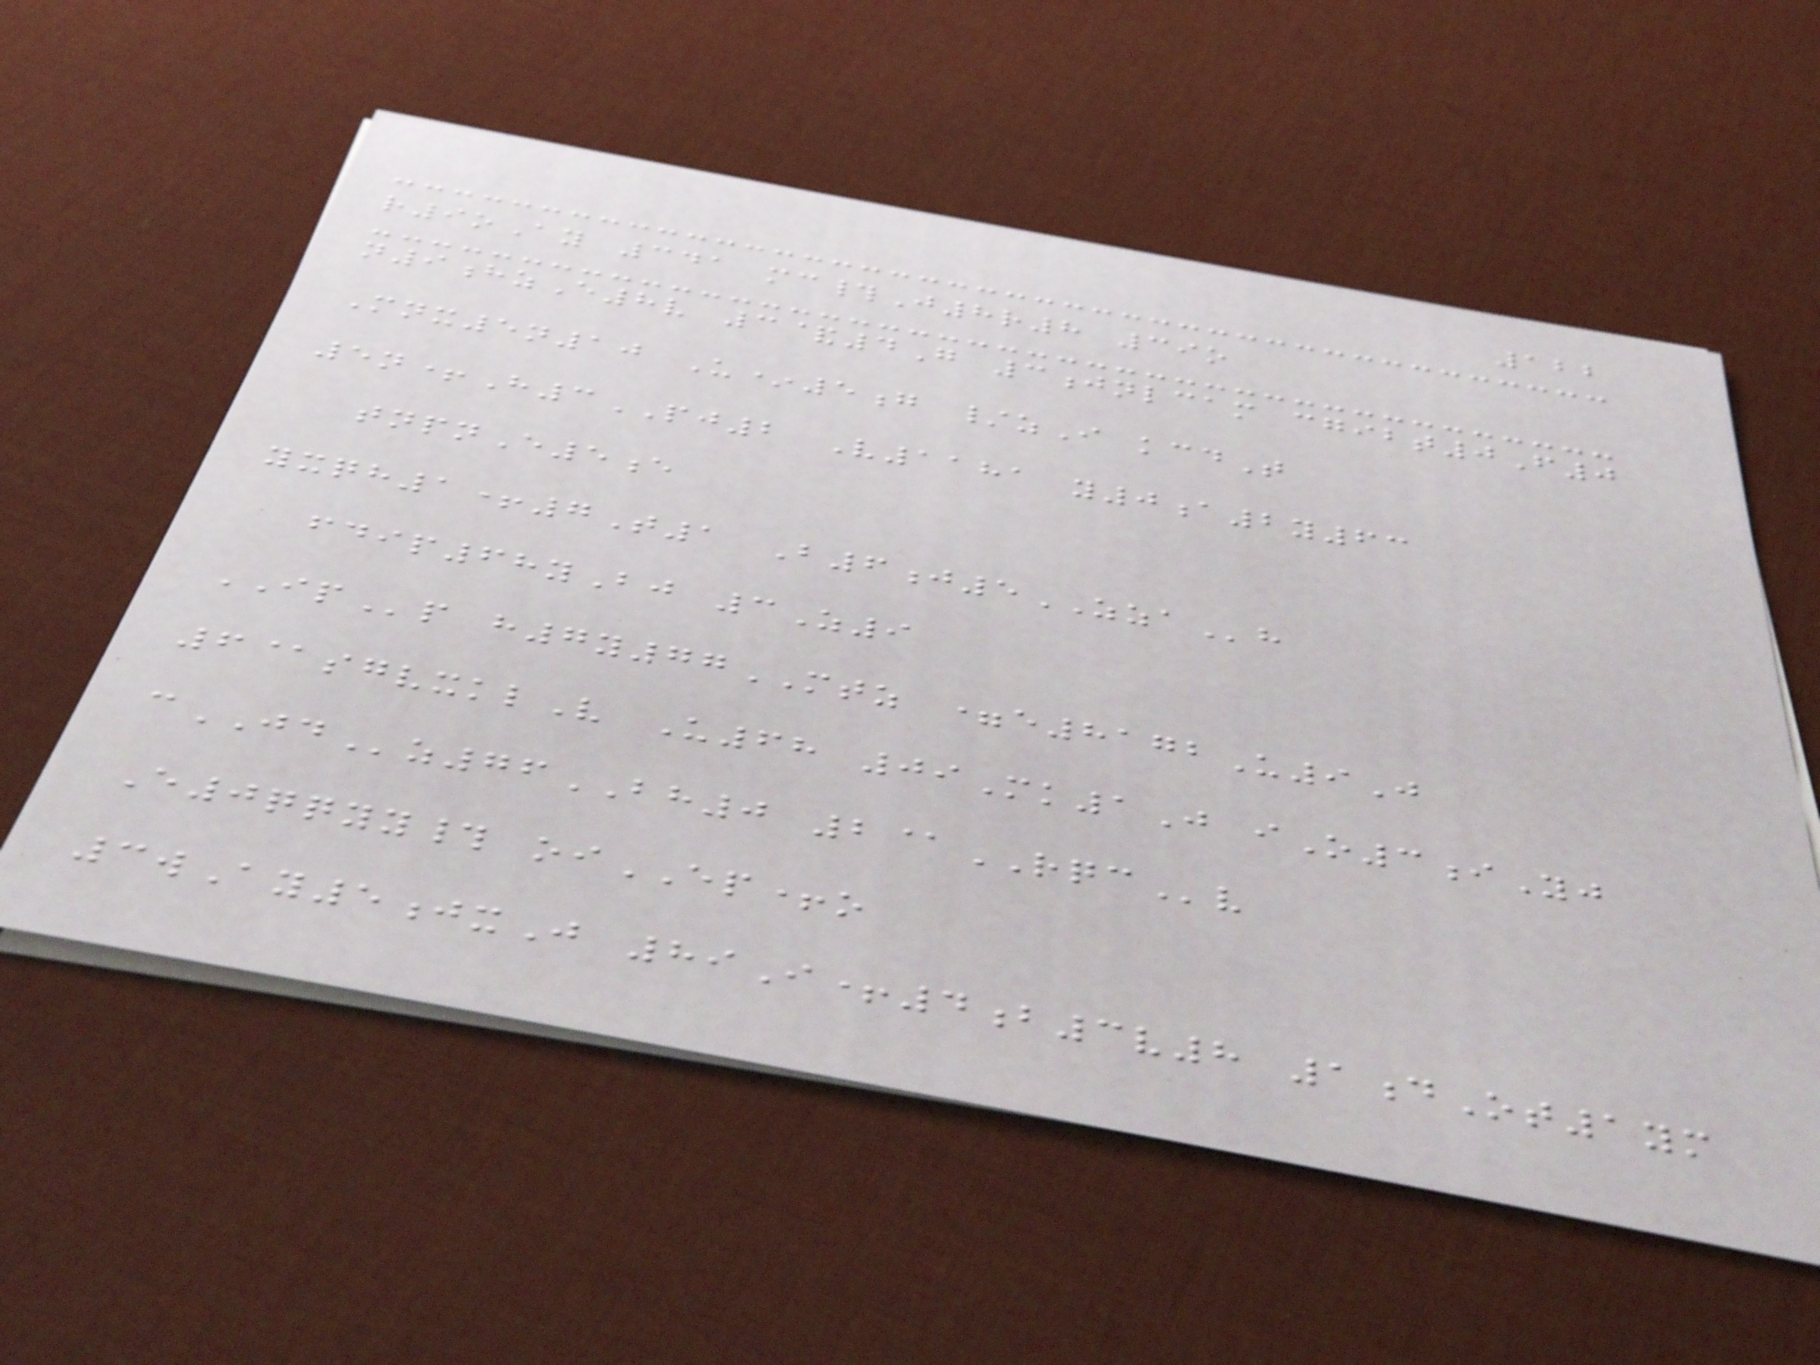122
r9oAy 341 mc#J8r8 39o
n9hzE8v 3&4G 3jnlcam cgibt0F0
Mnx5n10 U*5g /zI kcdT
5n+H3PJ2 V1181 y0a2y63
tnpnE5e
yxqh1+7T1 B6j5ZZAh
fdip68yBj 3Z9
IPp h7y77MTZ =e8172U9J
6@sgvxklV U68 09Mk1J iO3iYj
cJDz76BH0 2@RQCv
E0qqyy# oiEP+o
3wAy5jxJ 89I+4b3v8 1dOt1ym
